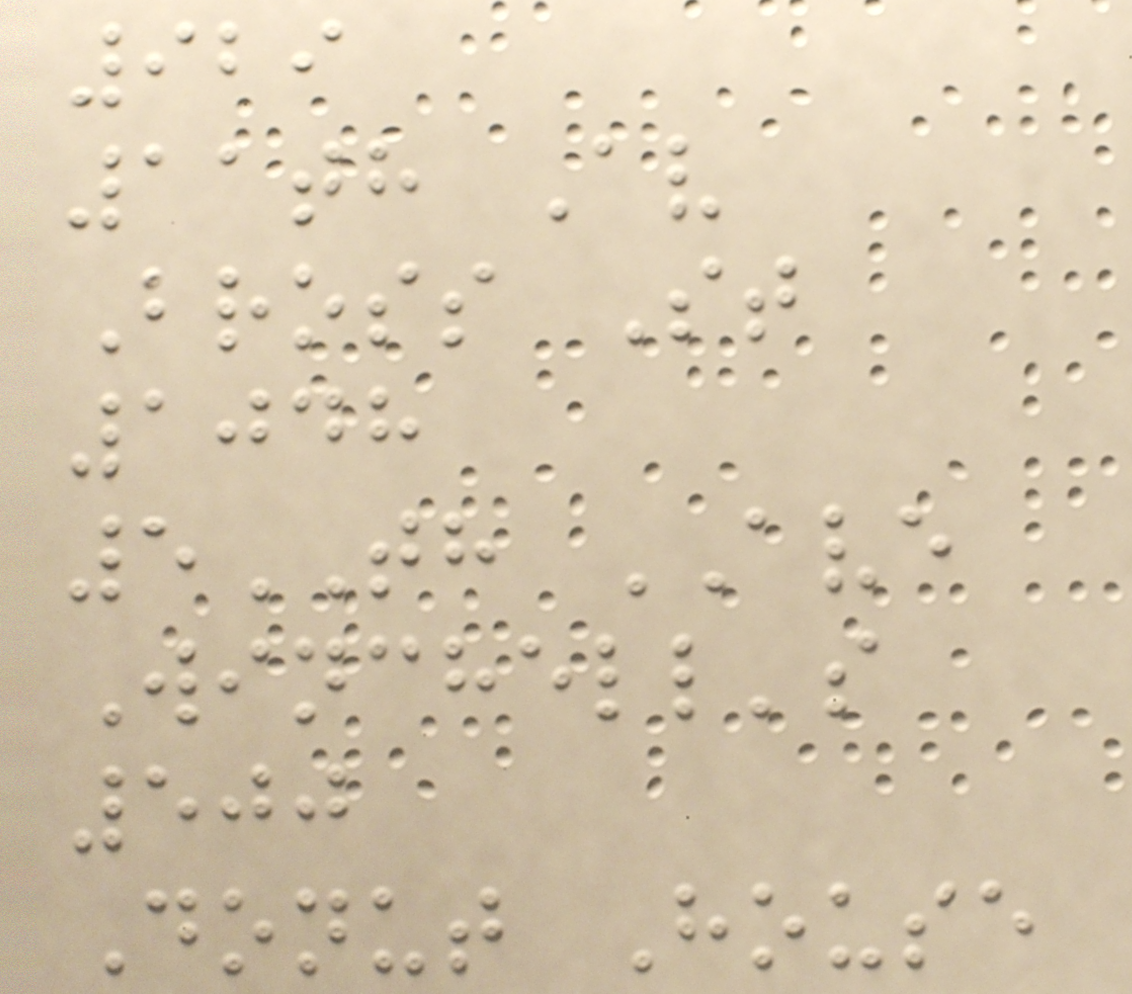929
11th Av
Bross St
1048
5TH AVE
Winchell's
500
Donut House
